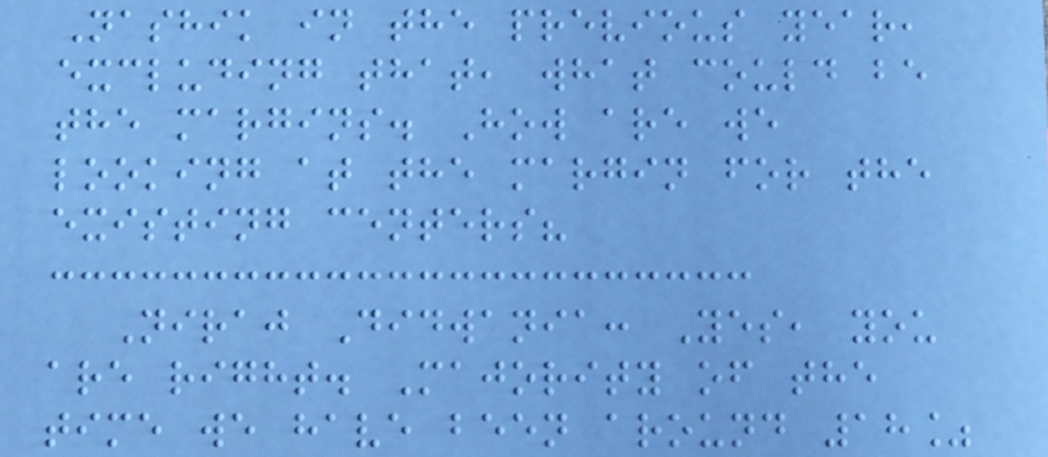Nashik in the previous year,
excluding that, what could be
the margins. How are we
looking at the margin for the
existing centers?
Niraj Didwania: Yes, you
are right. Majority of the
time we have been around 18%
